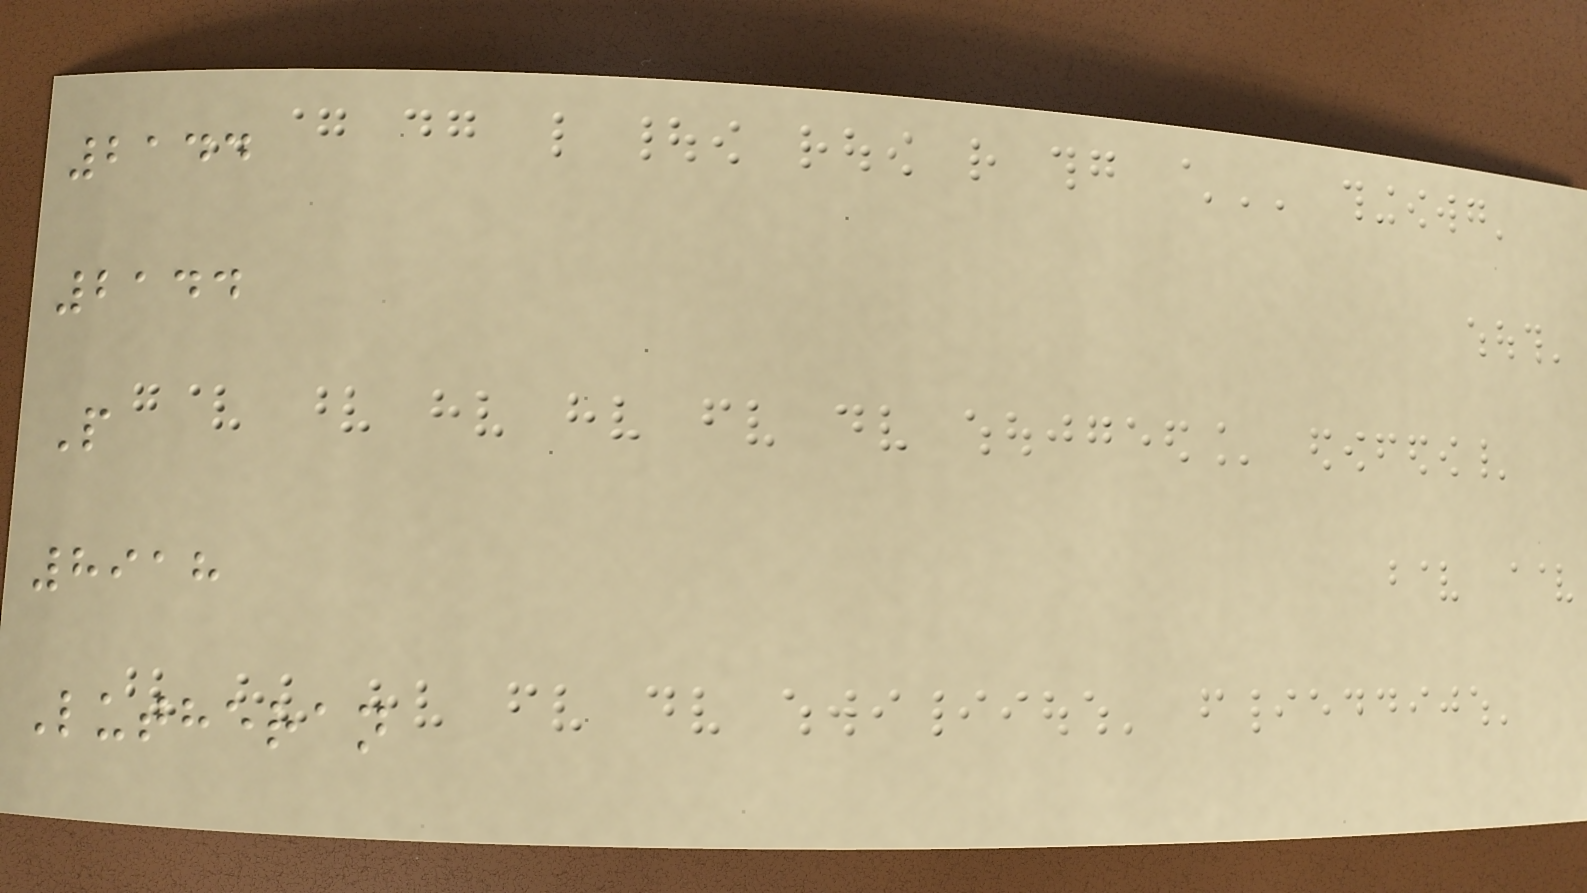2144
2144
P
8918
Lutheran
